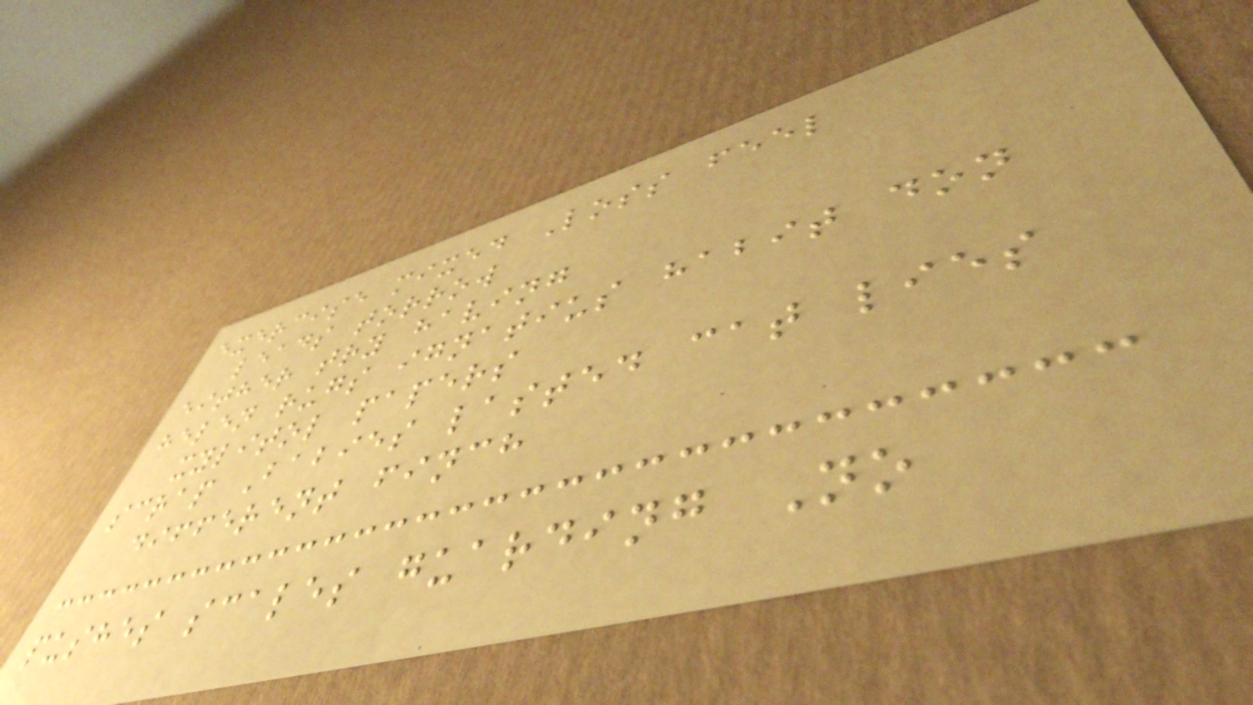exercise mixed Loss feel
leads torrow
either try having
helen rugs ignatius habit don
xylitol papers
scrap Babies lasted cat lies
different finch
pushes scales guarding No
